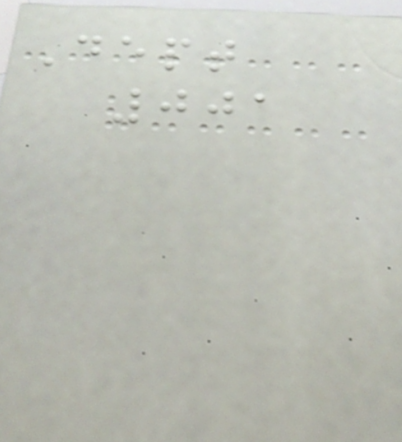Dept
001
